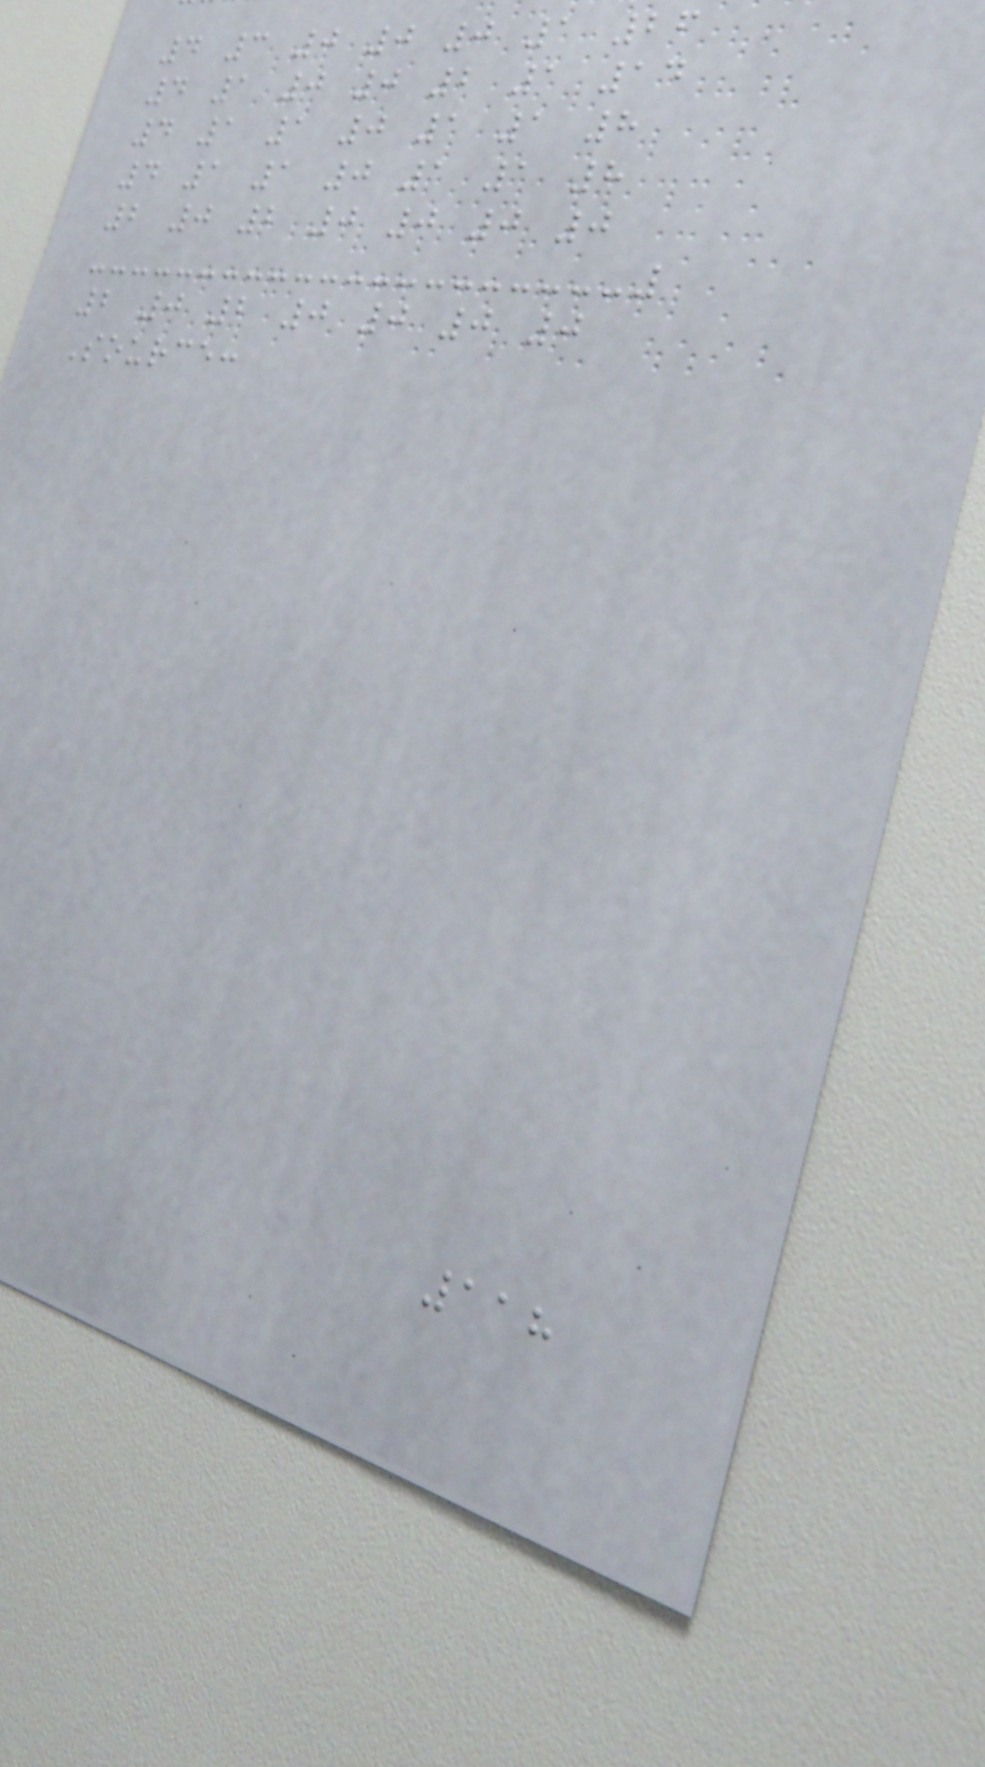4 3 0 0 0 1 26
4 1 0 0 2 1 14
4 1 1 0 1 1 8
4 1 1 0 1 1 8
2 0 2 0 0 0 0
2 0 2 0 0 0 0
Source:
118
